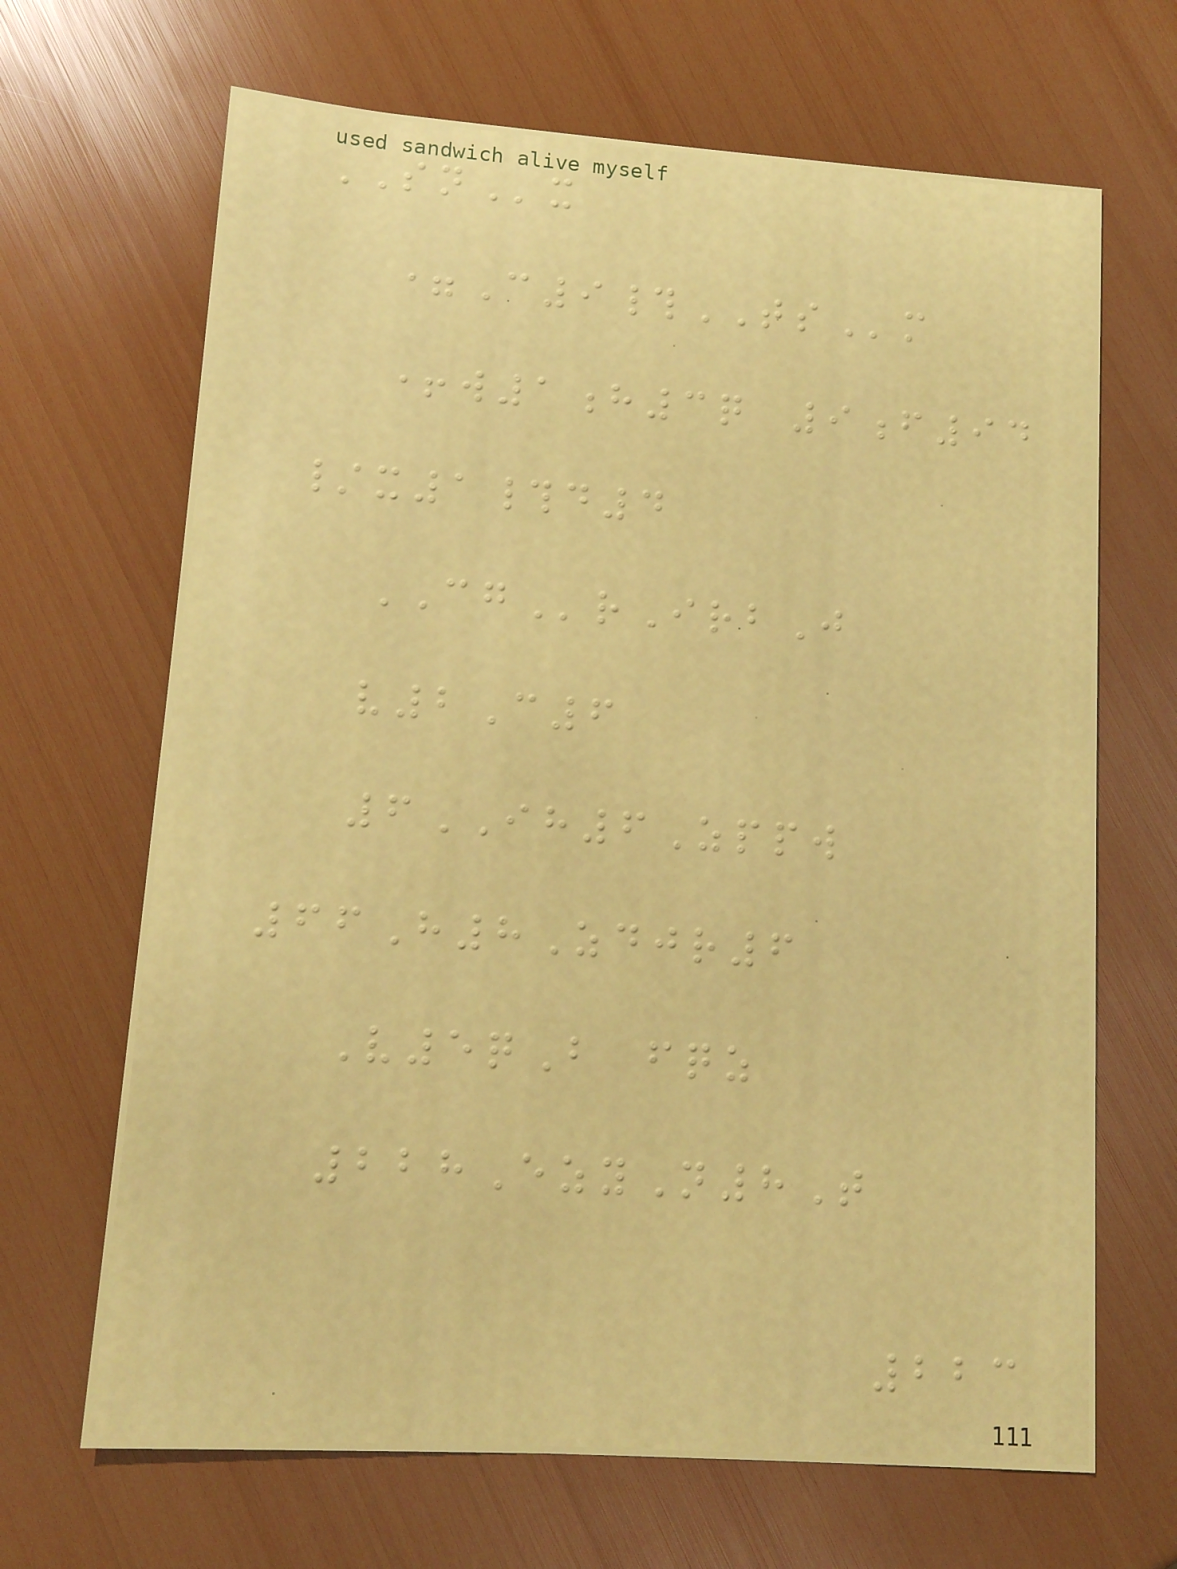SNx
=C9#TSm
+w1h3q 9f94
/x1#d4
CGrIrbJ
v2C6
6IH6Zppw
66H8Zdjr6
V5qB fqz
228EzyN8T
223
